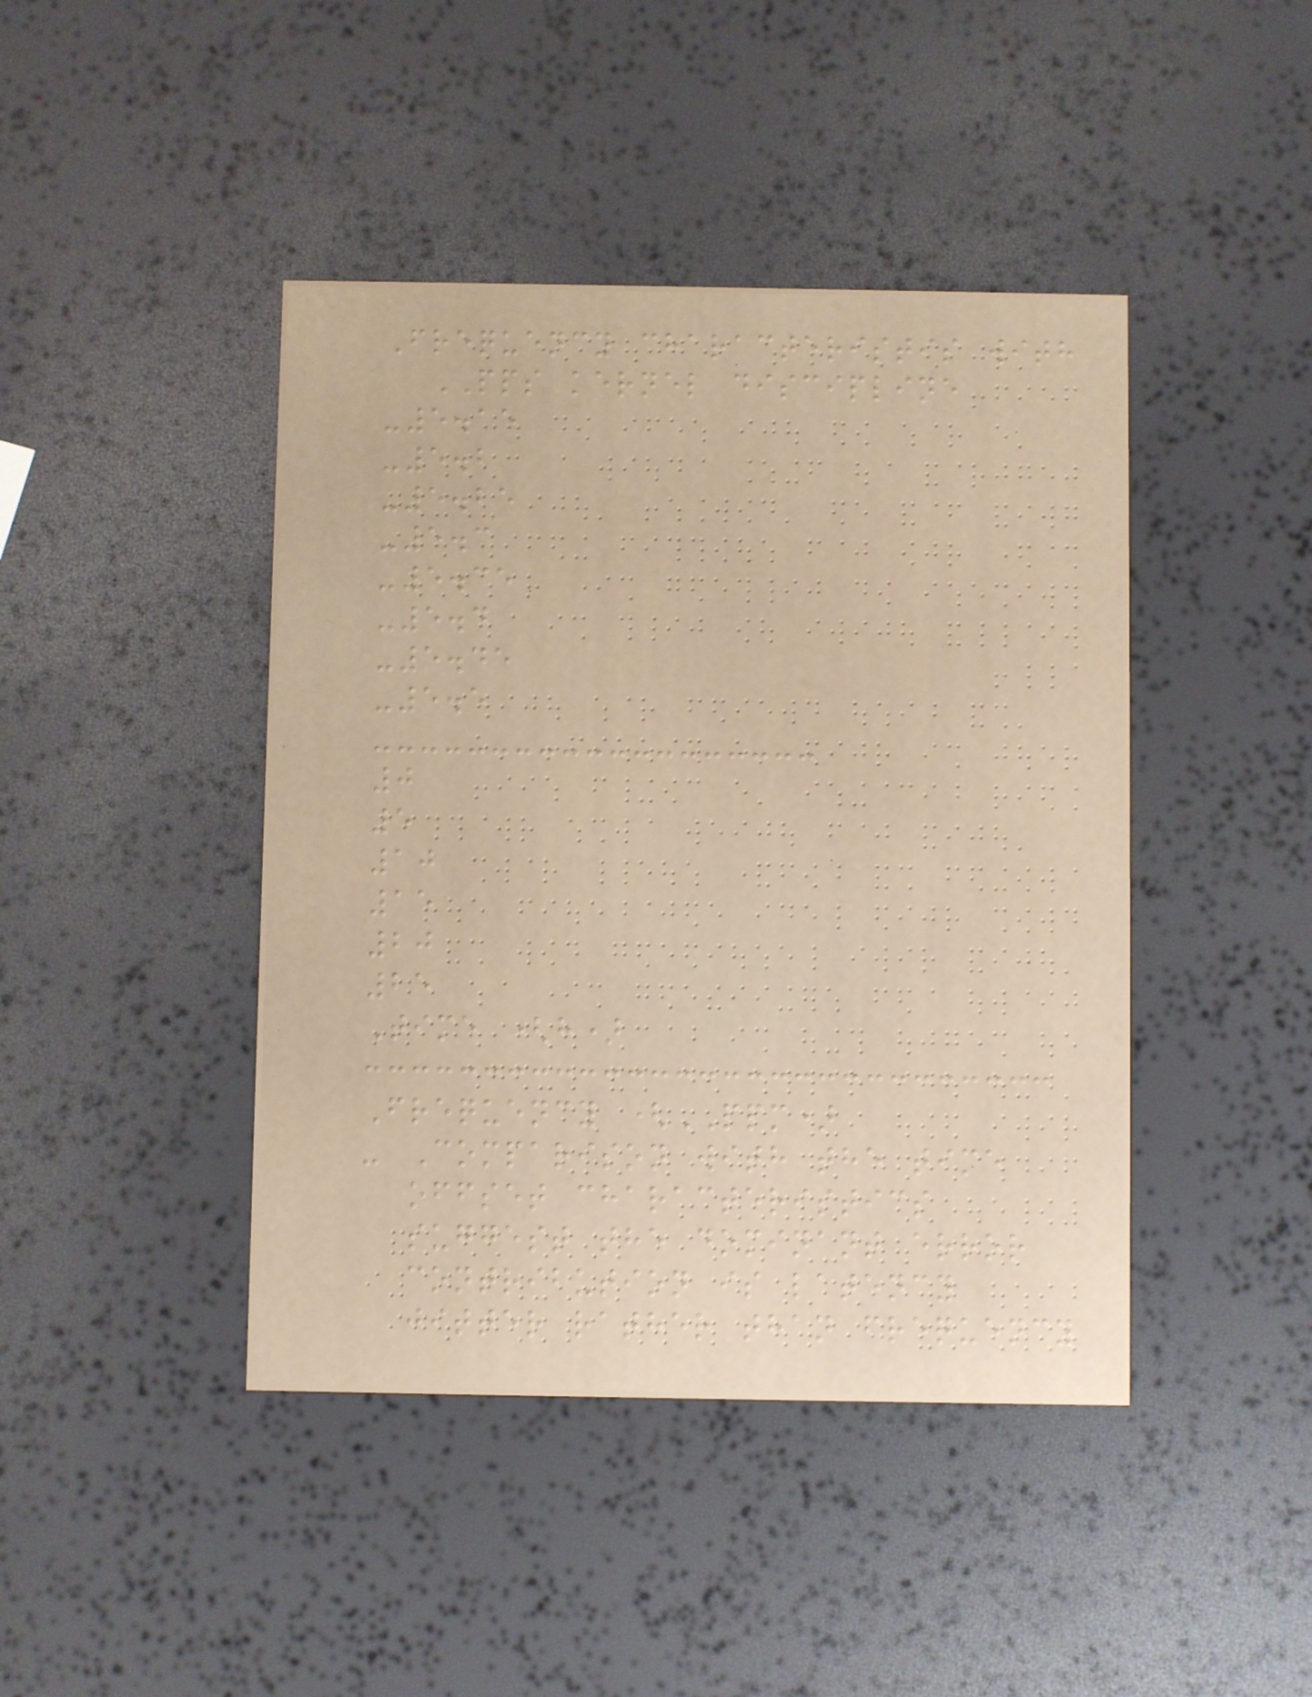Frequency characteristis with
PPS kernel discipline
-5.15
-5.2
-5.25
-5.3
-5.35
-5.4
-5.45
-5.5
0
5
10
15
20
25
Time (h)
Frequency (PPM)
- Comparison with the time
offset characteristics
suggest the dominant error
contribution is latency
jitter rather than frequency
